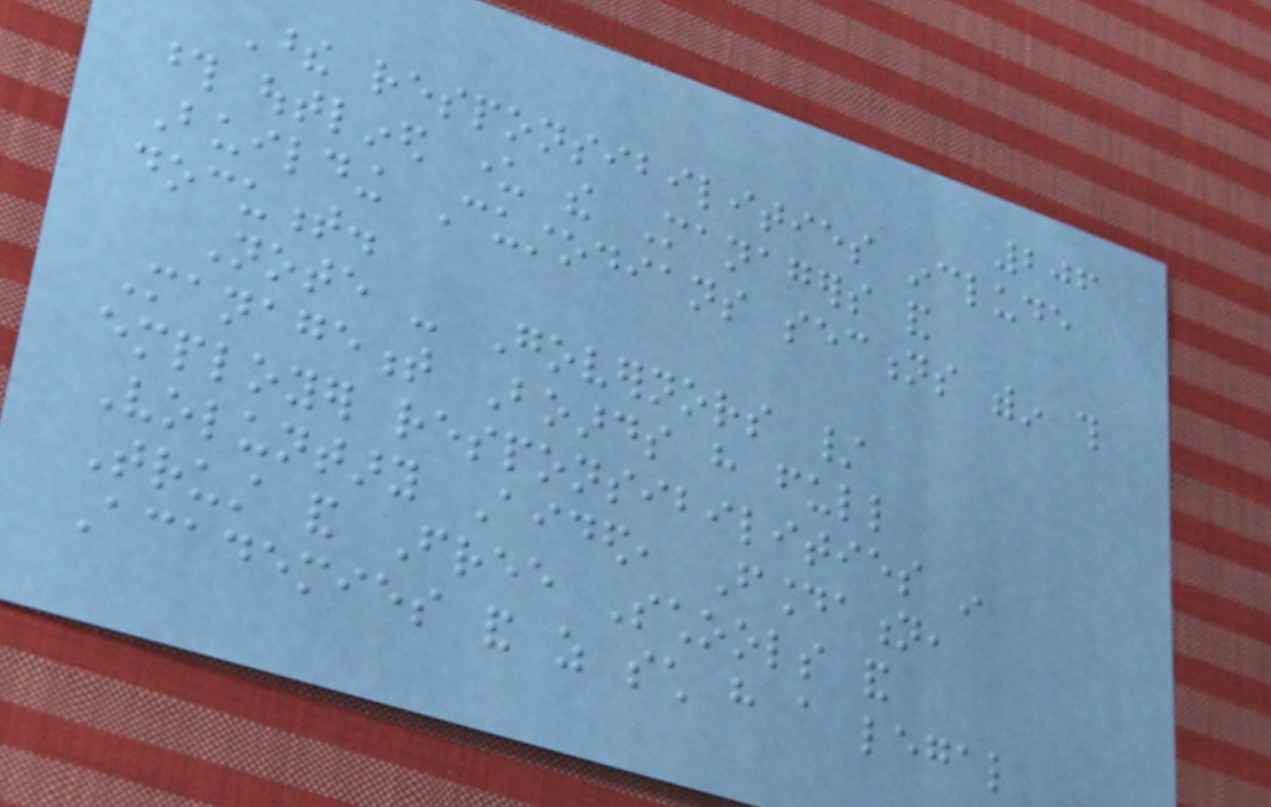206
These responsibilities include
those outlined under the Managers and
Building Custodians sections within this
document.
Note - Governors /
Management Boards have full
employer responsibilities in
Voluntary Aided, Foundation,
Trust and Free Schools and
Academies and as such have a legal
